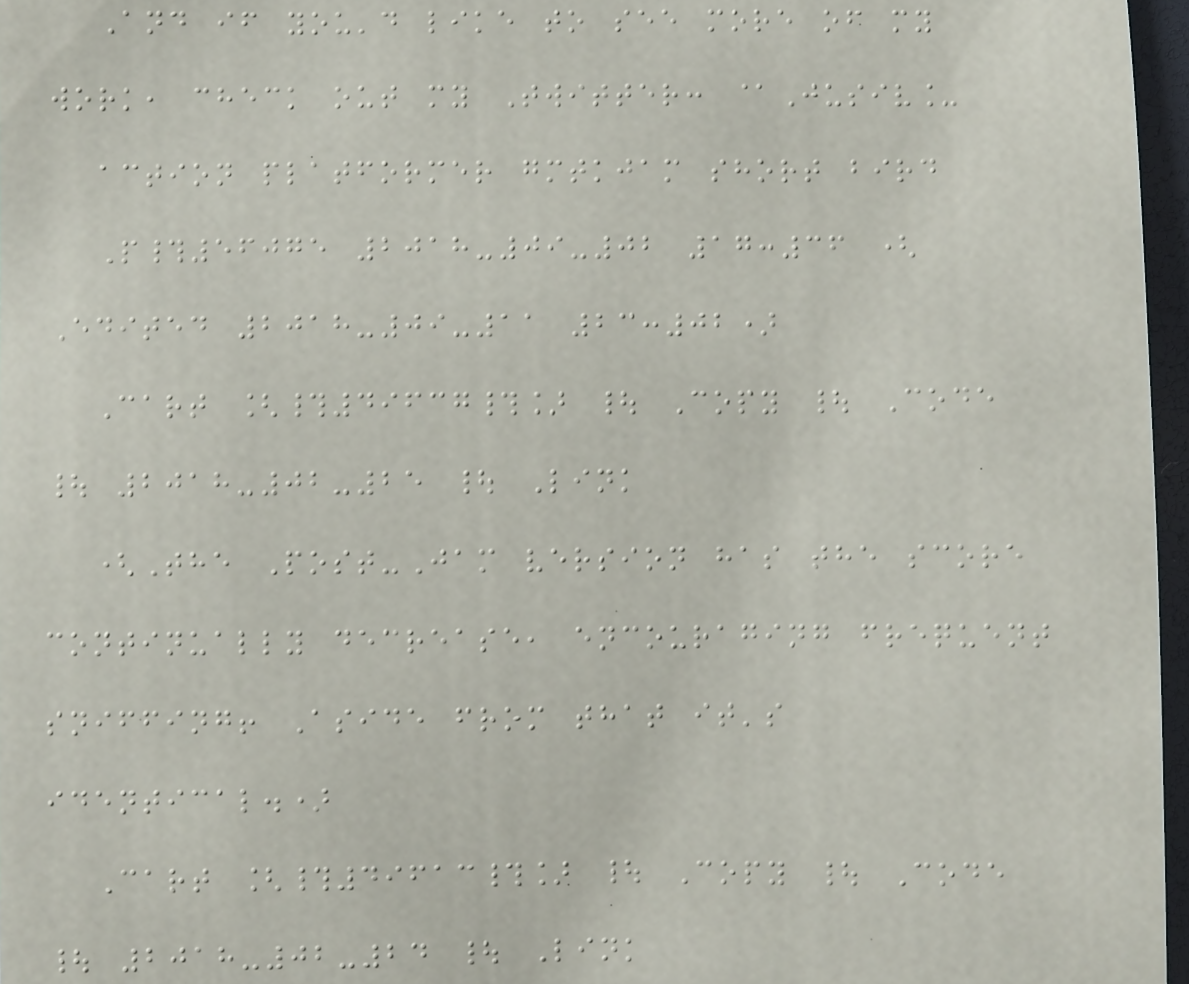And if you'd like to see more of my
work, check out my Twitter: @Jusiv_
action platformer gmtkjam short bird
P#56075 2018-09-02 17:36 (
Edited 2018-09-11 23:02)
Cart [#49637#] | Copy | Code
| 2018-02-25 | Link
(The Post-Jam version has the score
continually decrease, encouraging frequent
sniffing! Aside from that it's
identical.)
Cart [#49613#] | Copy | Code
| 2018-02-24 | Link
